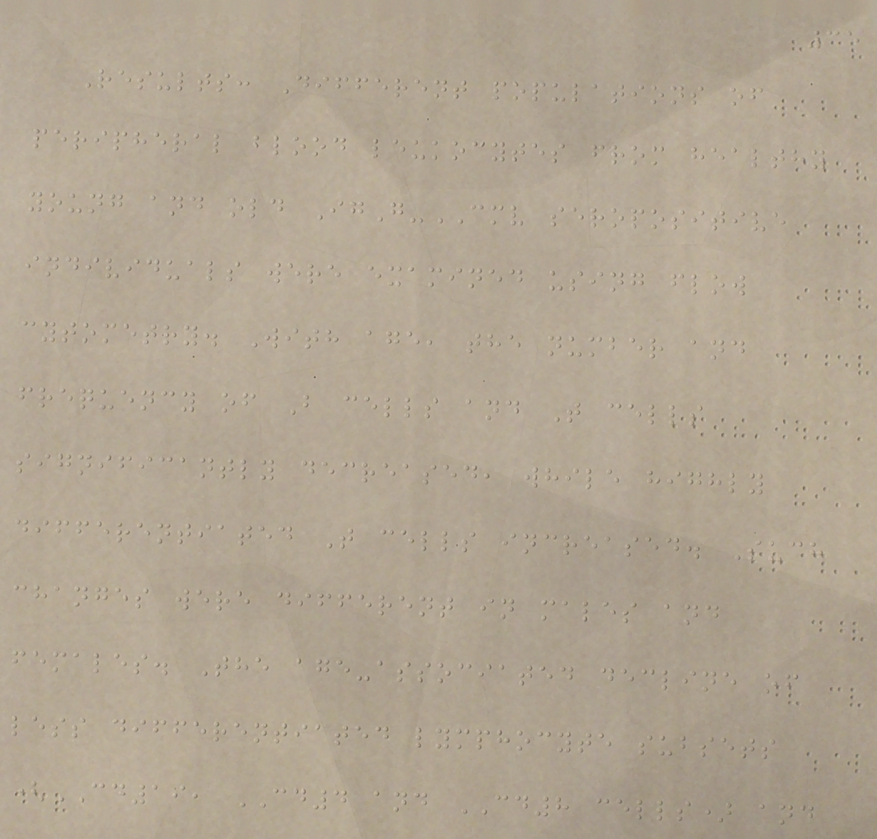35
Results: Different populations of
peripheral blood leukocytes from healthy
young and old IgG-CMV seropositive
individuals were examined using flow
cytometry. With age, the number and
frequency of B cells and T cells
significantly decreased, while highly
differentiated T cells increased. Such
changes were different in males and
females. The age-associated decline of
less differentiated lymphocyte subsets
(CD19, CD4 and CD8 cells) and
